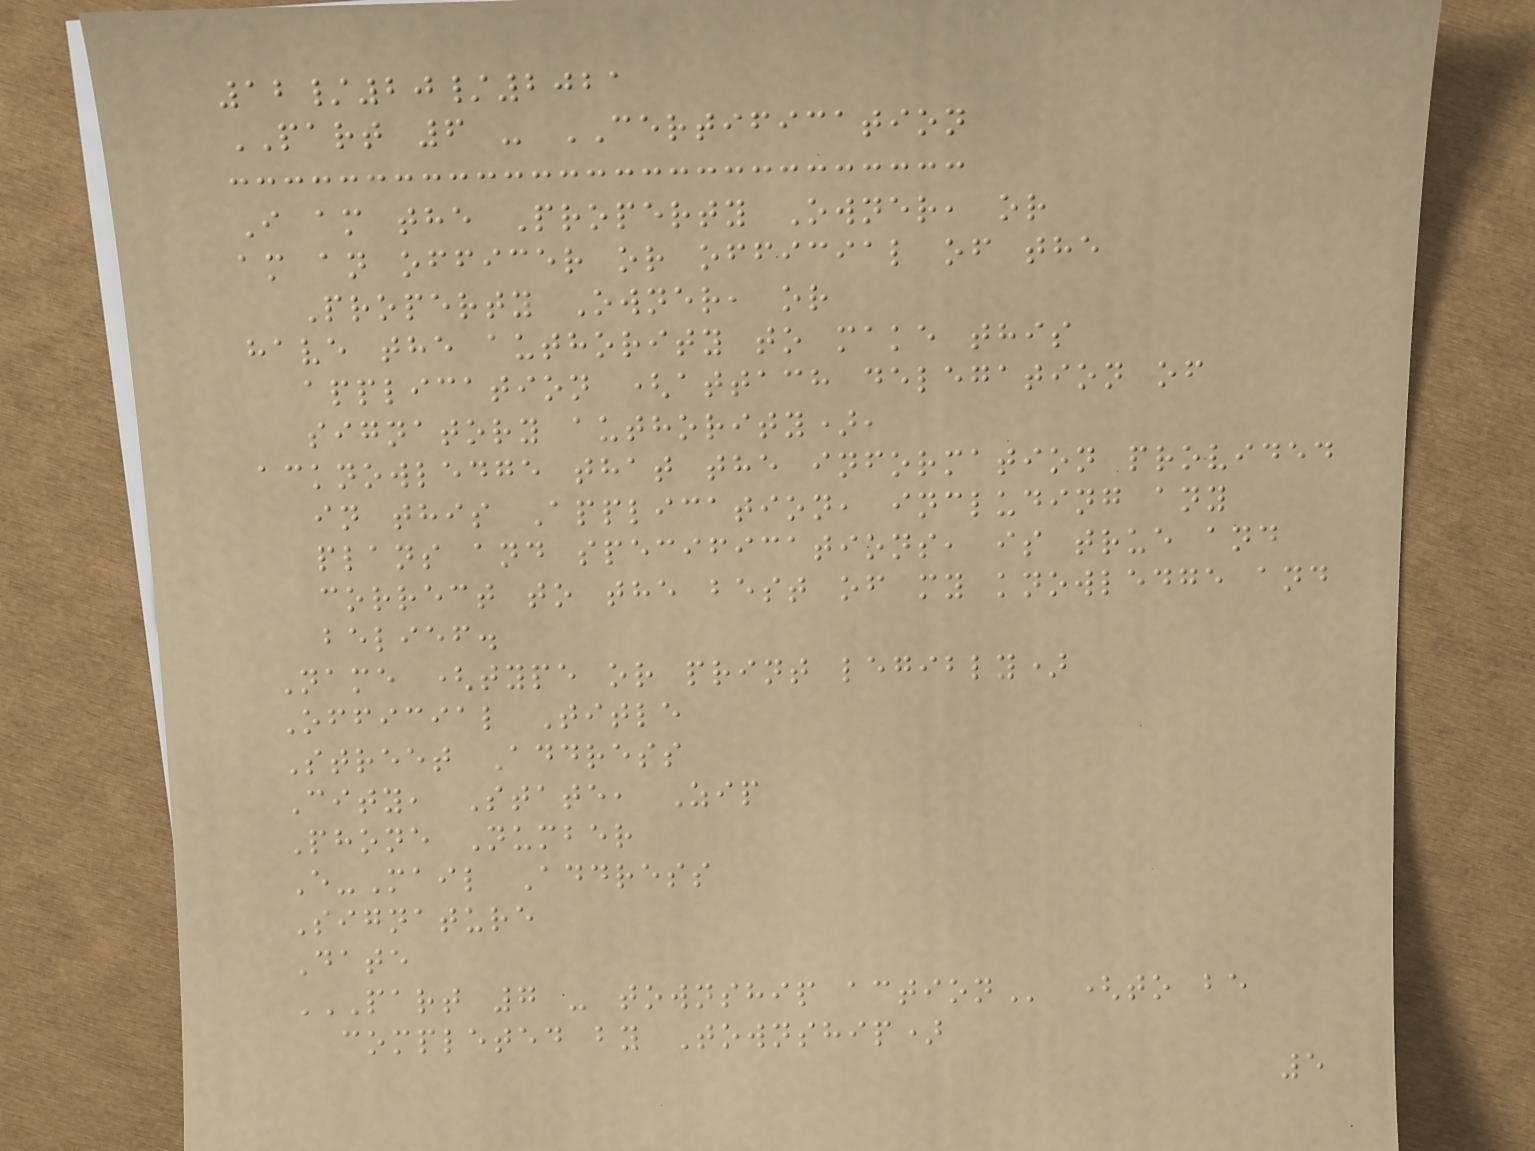12/20/2021
PART 6 - CERTIFICATION
I am the Property Owner, or
am an officer or official of the
Property Owner, or
have the authority to make this
application (attach delegation of
signatory authority),
acknowledge that the information provided
in this Application, including any
plans and specifications, is true and
correct to the best of my knowledge and
belief.
Name (type or print legibly)
Official Title
Street Address
City, State, Zip
Phone Number
E-Mail Address
Signature
Date
PART 7 - TOWNSHIP ACTION (to be
completed by Township)
5
